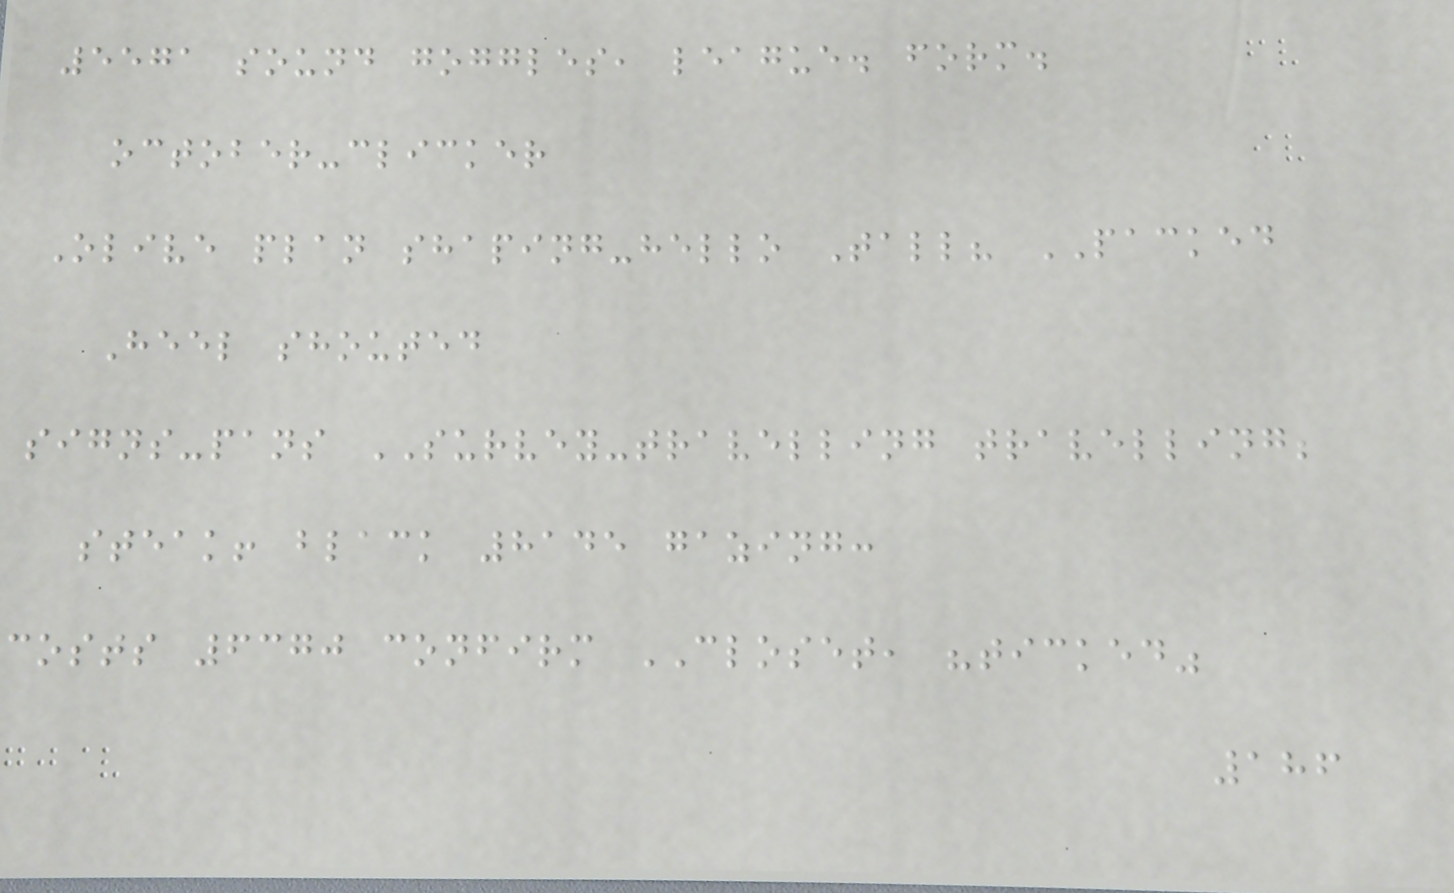5571 sound goggles, league. form.
october-clicker
Olive plan shaping-hello Tall? PACKED
Heel shouted
signs-pans SURVEY-travelling travelling;
steak! black 8145 gazing:
costs 6370 confirm CLOSET, "ticked"
186
